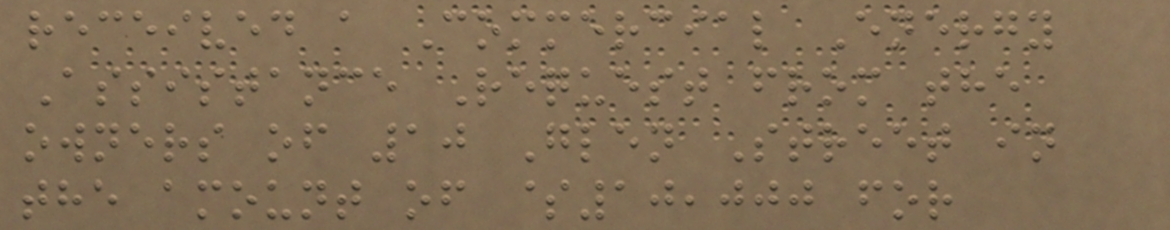received a Commercial Energy
Assistance Request from the
owners of 10 Glen Street in
the amount of $10,000 for
